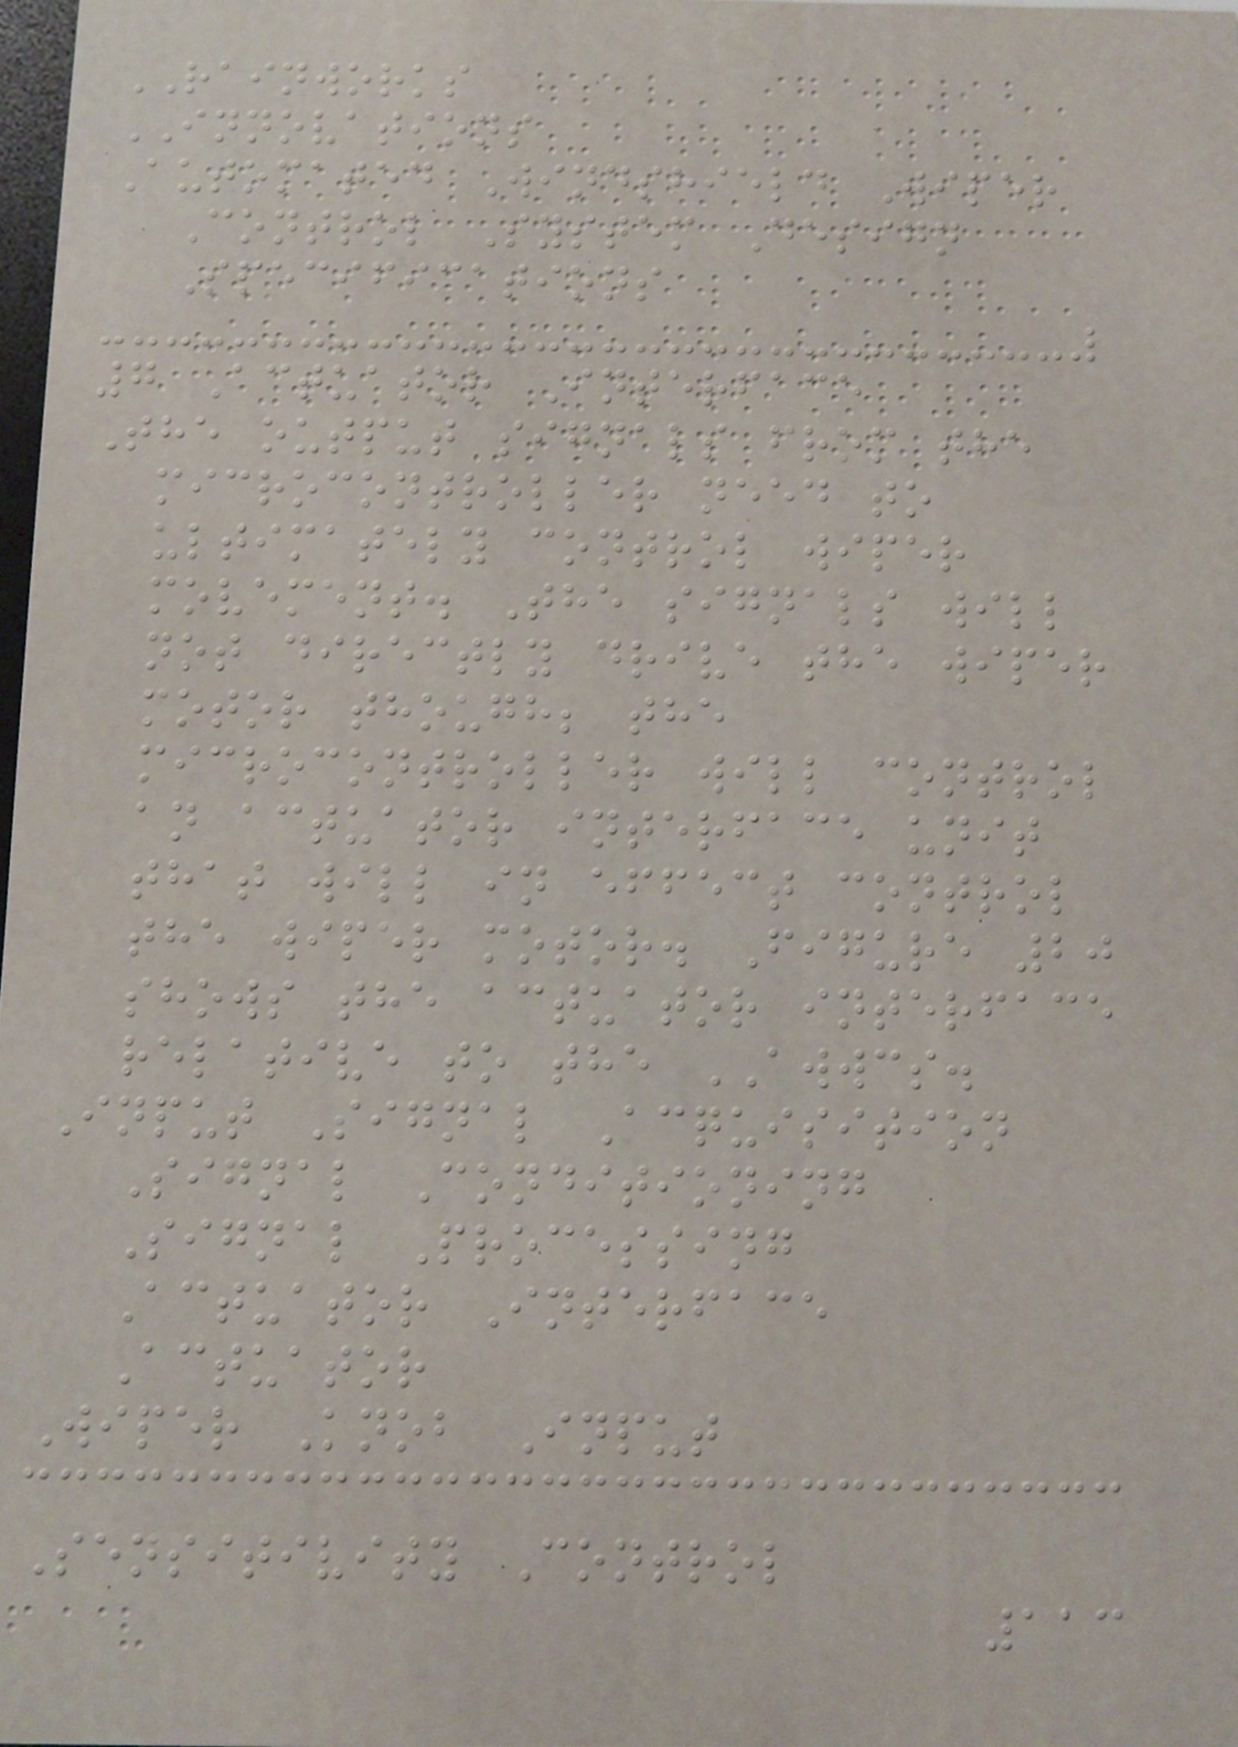RAINWORKS
INNOVATIONS
Automated Windshield Wiper
Control System Design
Specifications
7 Actuator Interface
The output signals from the
microcontroller need to
ultimately control wiper
movement. The signals will
not directly drive the wiper
motor though; the
microcontroller will control
an actuator interface unit
that will in effect control
the wiper motor. Figure 20
shows the actuator interface
relative to the AWWCS.
Input Signal Acquisition
Signal Conditioning
Signal Processing
Actuator Interface
Actuator
Wiper Knob Input
Sensitivity Control
113
